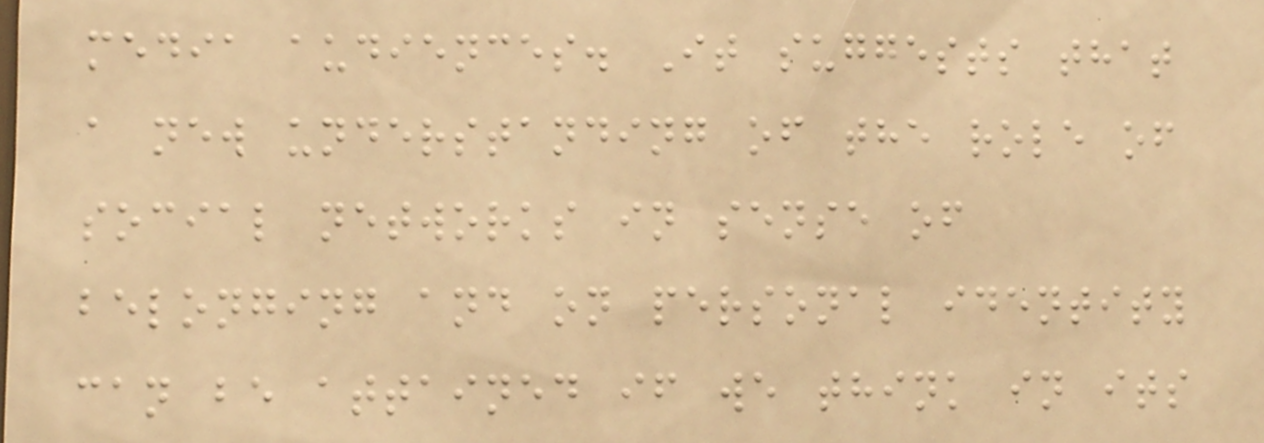media audiences. It suggests that
a new understanding of the role of
social networks in sense of
belonging and on personal identity
can be attained if we think in its
